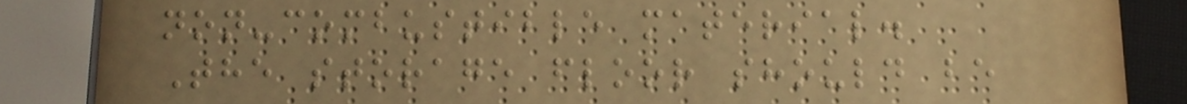non-combustible material.
The storage floor should be
